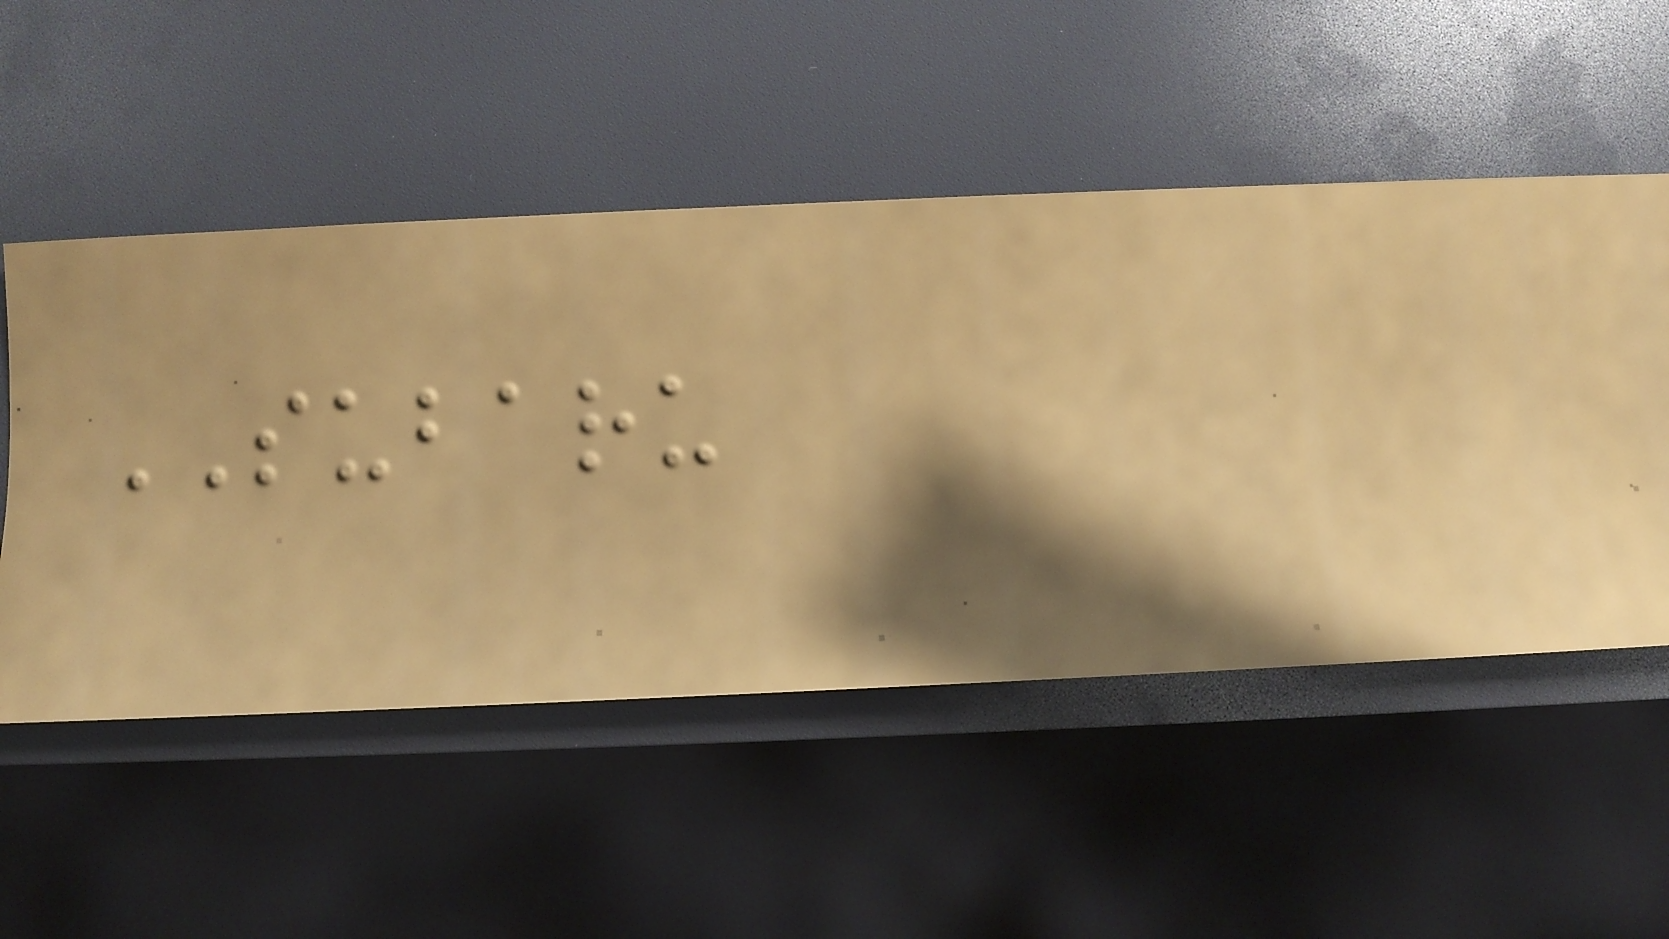SUBARU
